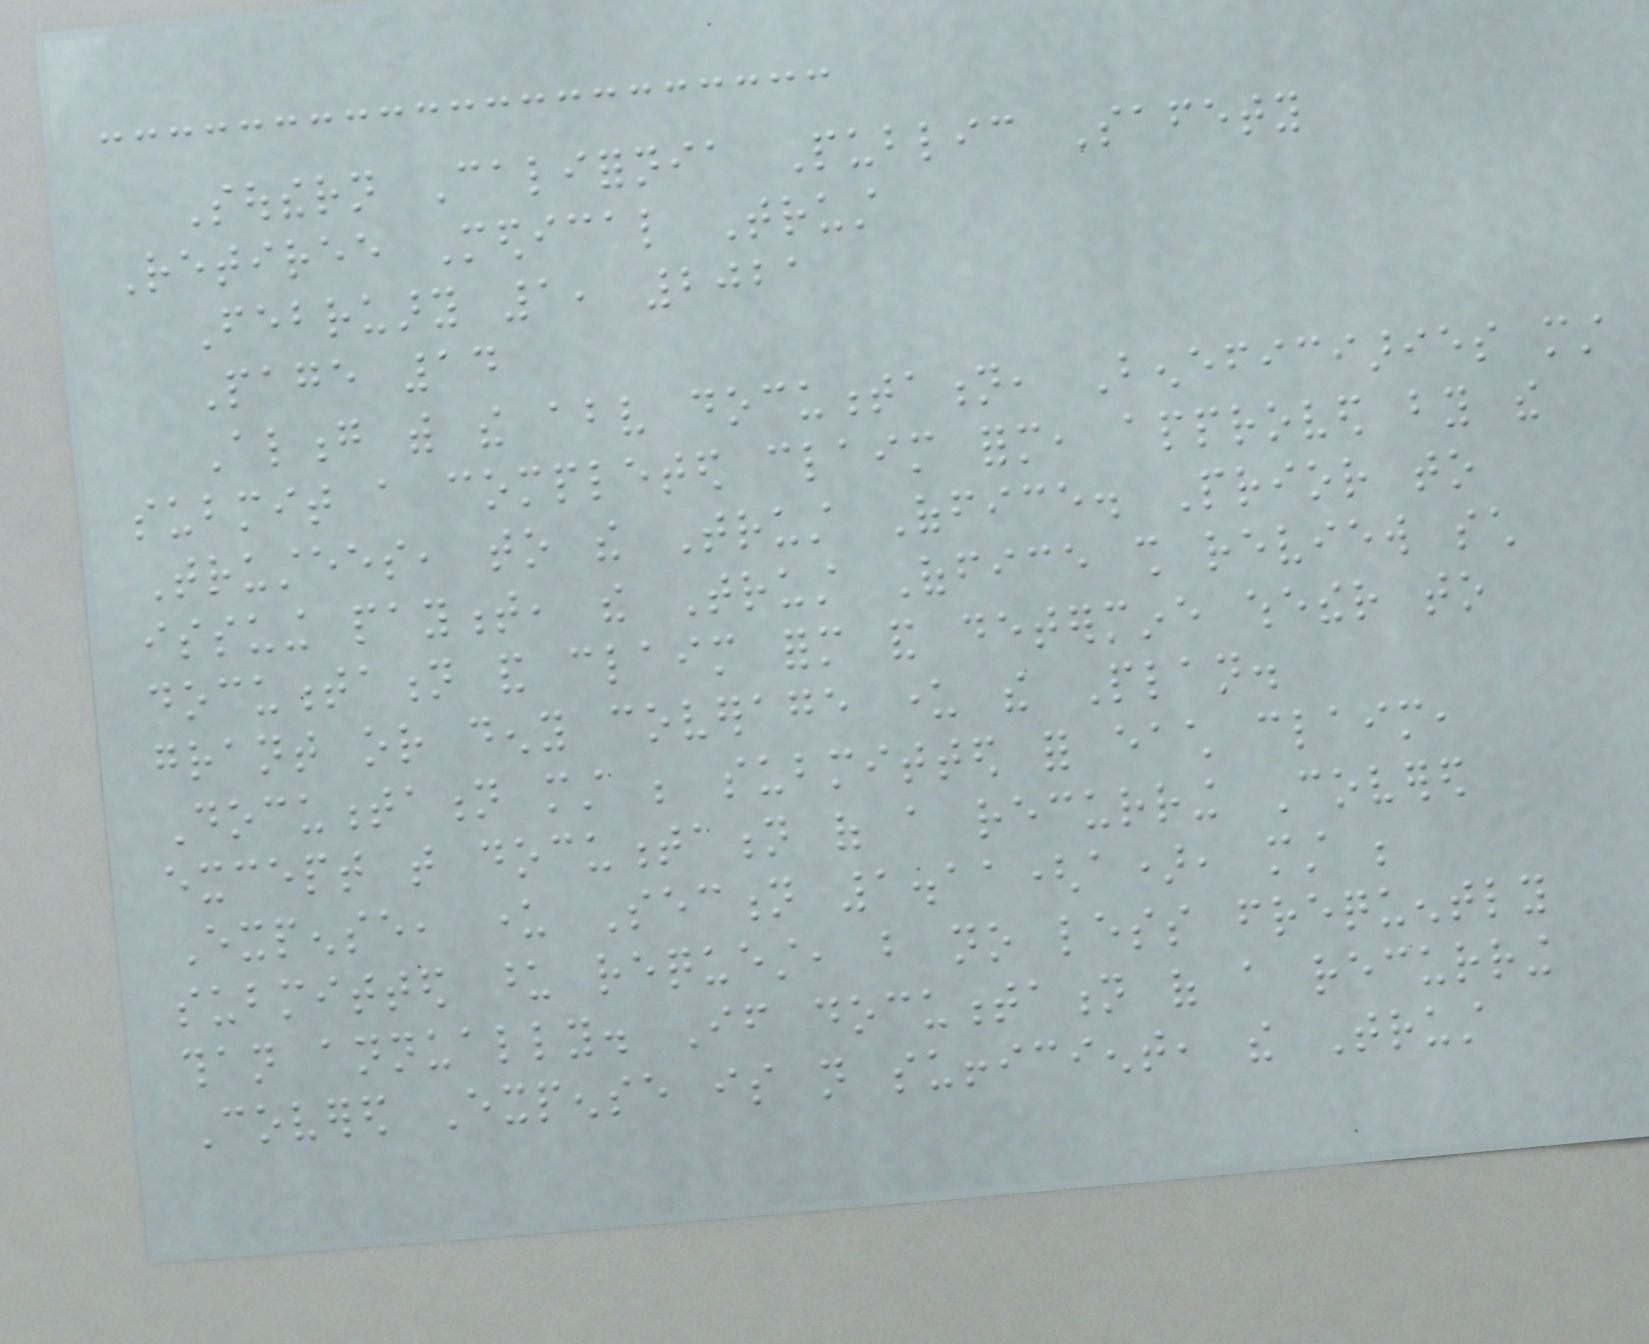Southern California Public Safety
Retiree Medical Trust
February 1, 2021
Page 14
Along with the above documentation, Beneficiaries must
submit a completed claim form, approved by the
Trustees, to the Trust Office. Prior to
issuing payment, the Trust Office shall review such
documentation and claim form and determine whether to
grant or deny coverage under the Plan.
Documentation must be submitted for each claim,
except that documentation of a recurring Covered
Expense, under Section 1.11(a), must be
submitted upon request, but no less frequently
than annually. If documentation of a recurring
Covered Expense is not sufficient, the Trust
